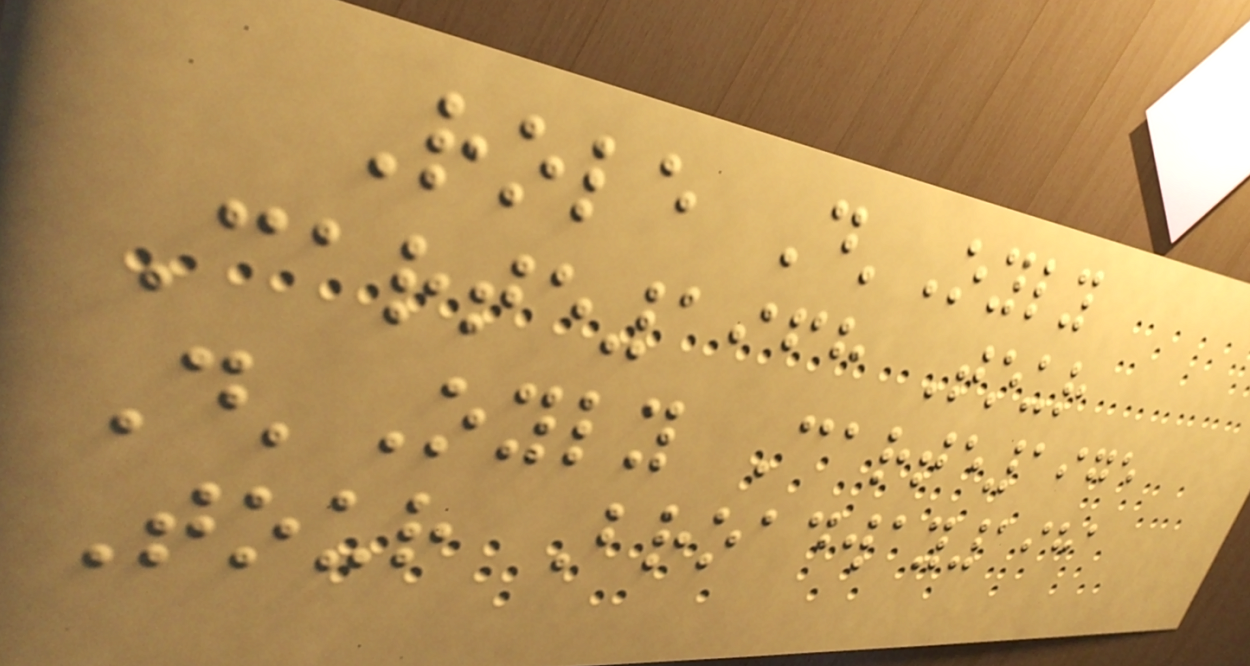Role D'Oyly
Carte1968 Tour
D'Oyly Carte1975
Tour Broadway1981
